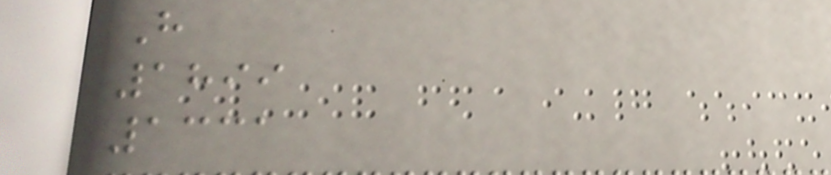H
1899
1331
